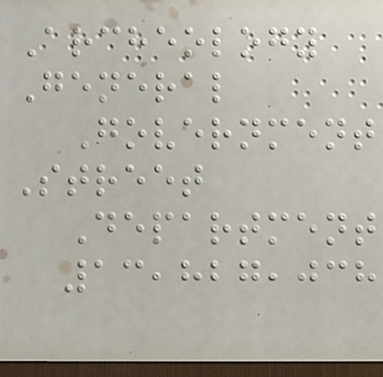Archeology
General
Government
Street
Department
13,827,038
